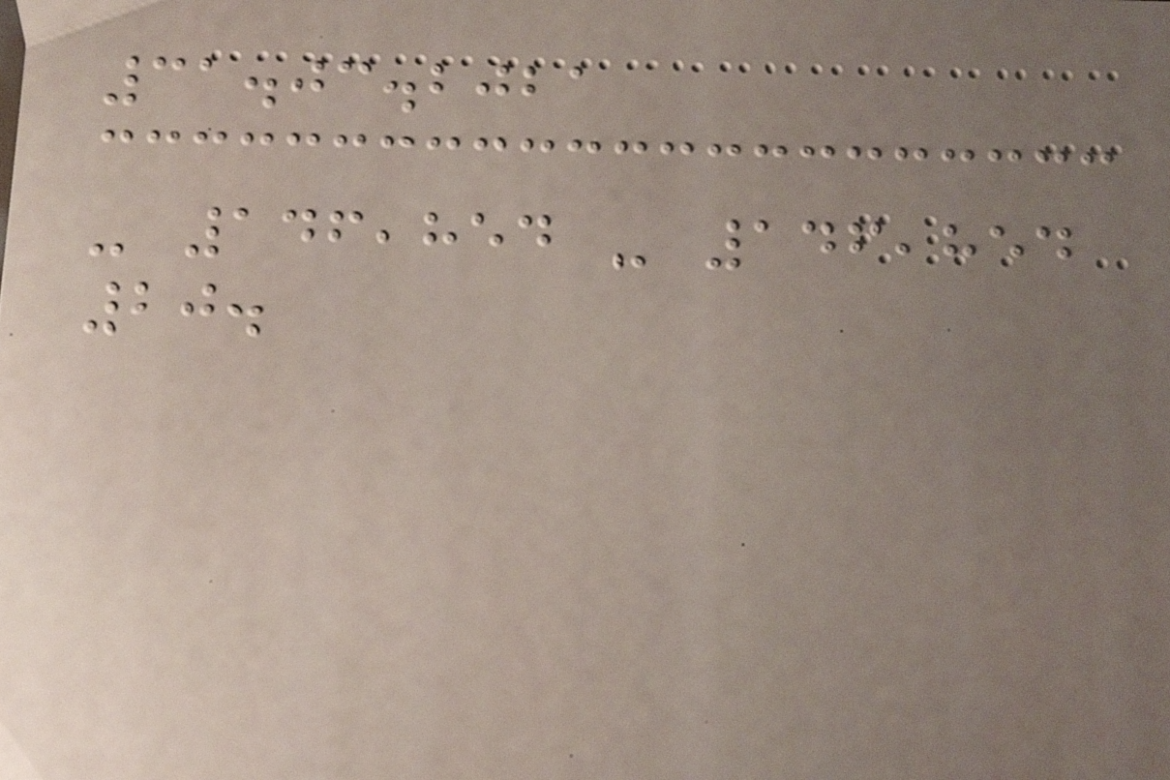31.03.2021
- 146,854 - 146,854
20.
